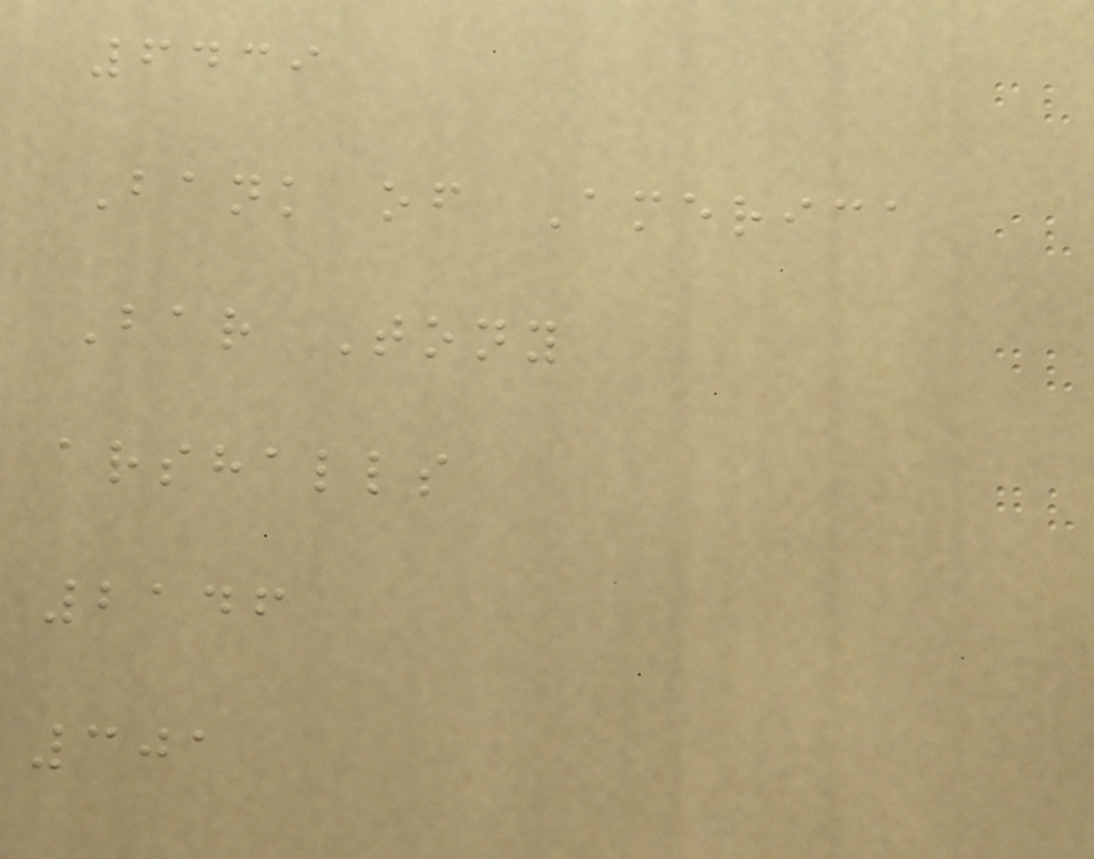6439
Bank of America
Bar Tony
arshalls
2146
301
